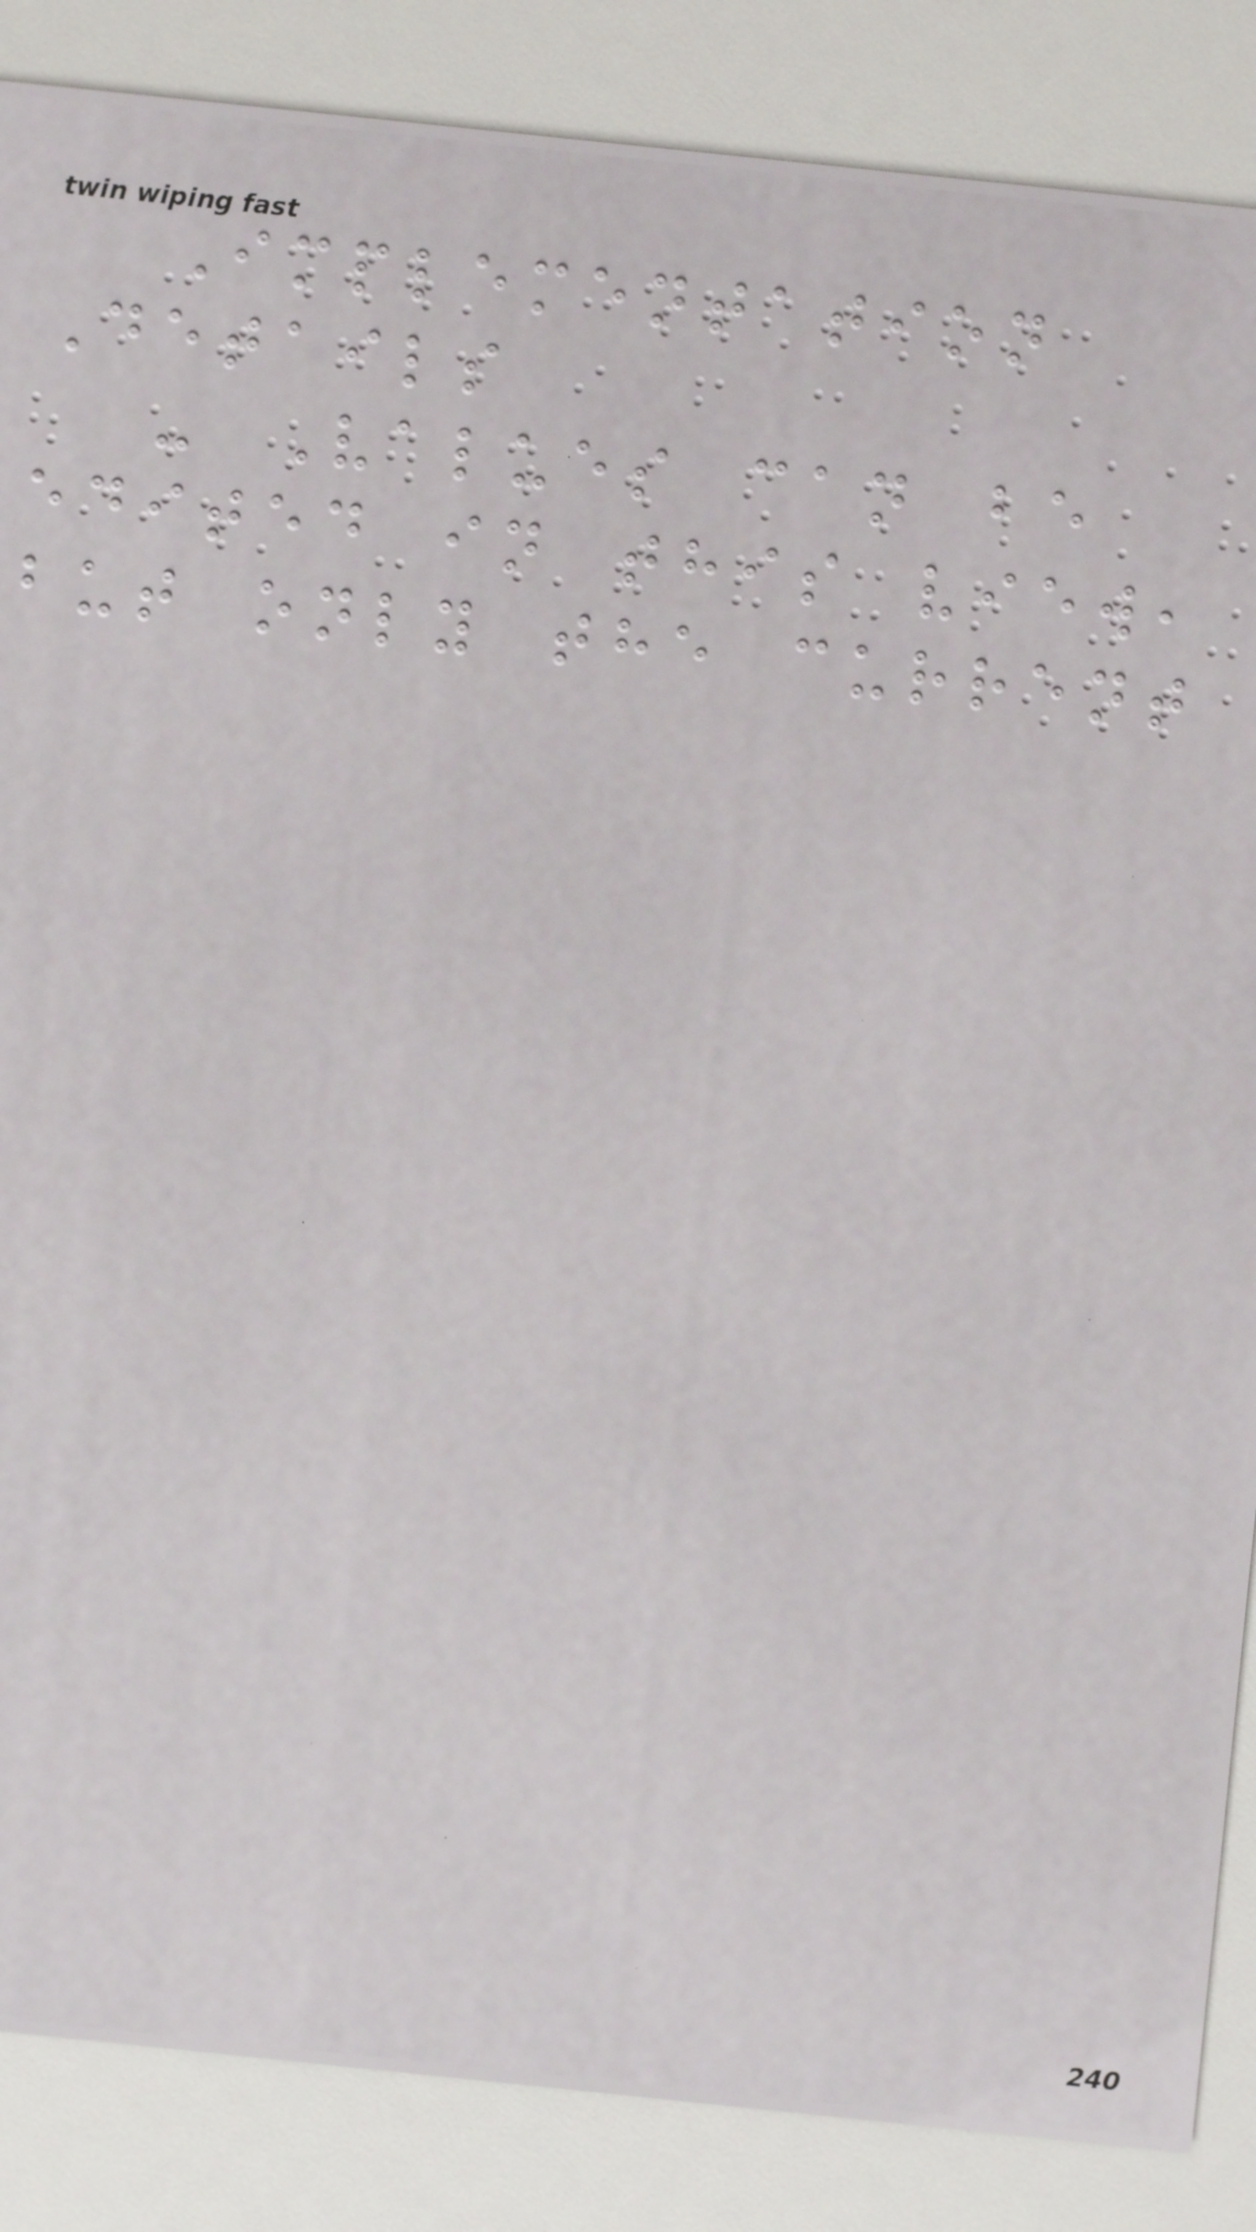Implementation
Details
- Values can be
edited in this view,
but only the current
